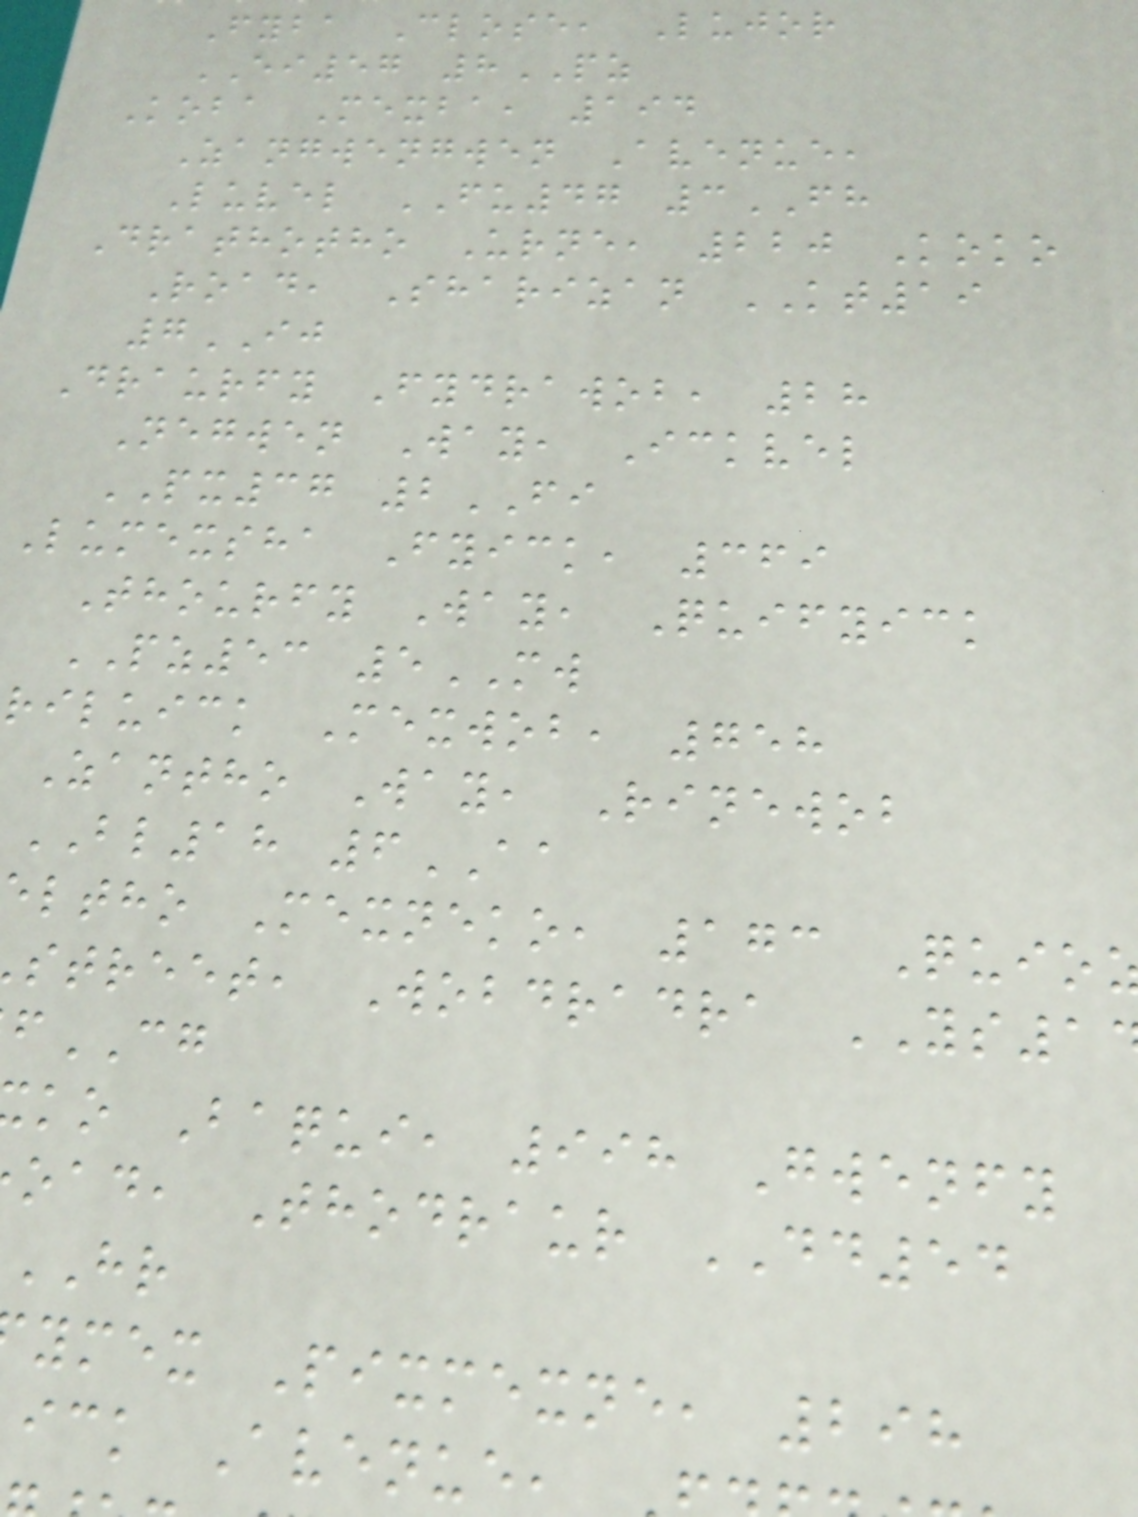Fyba Close, Lujor
EI57 8PZ
Koba Mexba, 194
Zangwengwen Avenue,
Luvel FU47 3FH
Drathotho Urne, 220 Koko
Road, Sharizan KT19
7IJ
Draurfy Fydrawob, 28
Negwen Way, Ickvel
PX37 2FI
Lumexsha Fyick, 369
Thourfy Way, Quifyick
PZ53 5MW
riluick Mexwob, 758
Zantho Way, Rinewob
BL18 6AA
ltho Mexneko, 173 Quio
street, Wobdradra YS1
CG
ko Baqui, 998 Gwenfy
oad, Thodraur DD54
HR
ymex Pixmexne, 298
ick Avenue,
